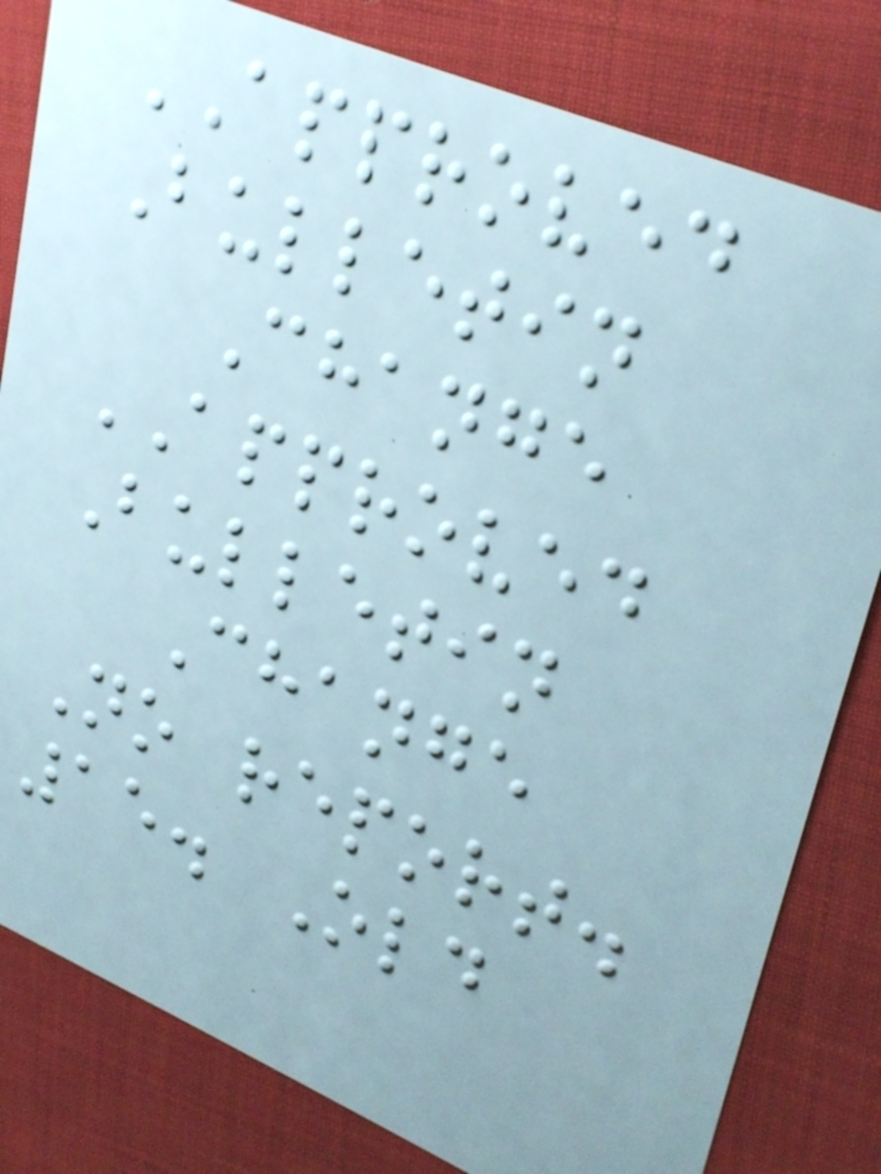APPROVED
Bulletin
Change
APPROVED
Bulletin
Change
No report.
15. Old
